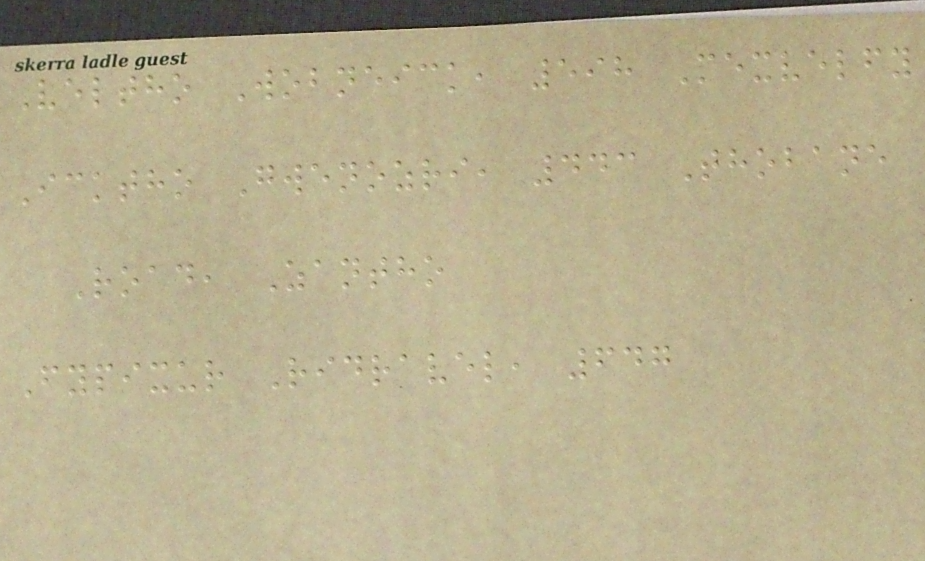Veltho Wobneick, 598 Mexvelfy
Icktho Gwenozri, 443 Thobane
Road, Zantho
Fypixur Ridravel, 647
